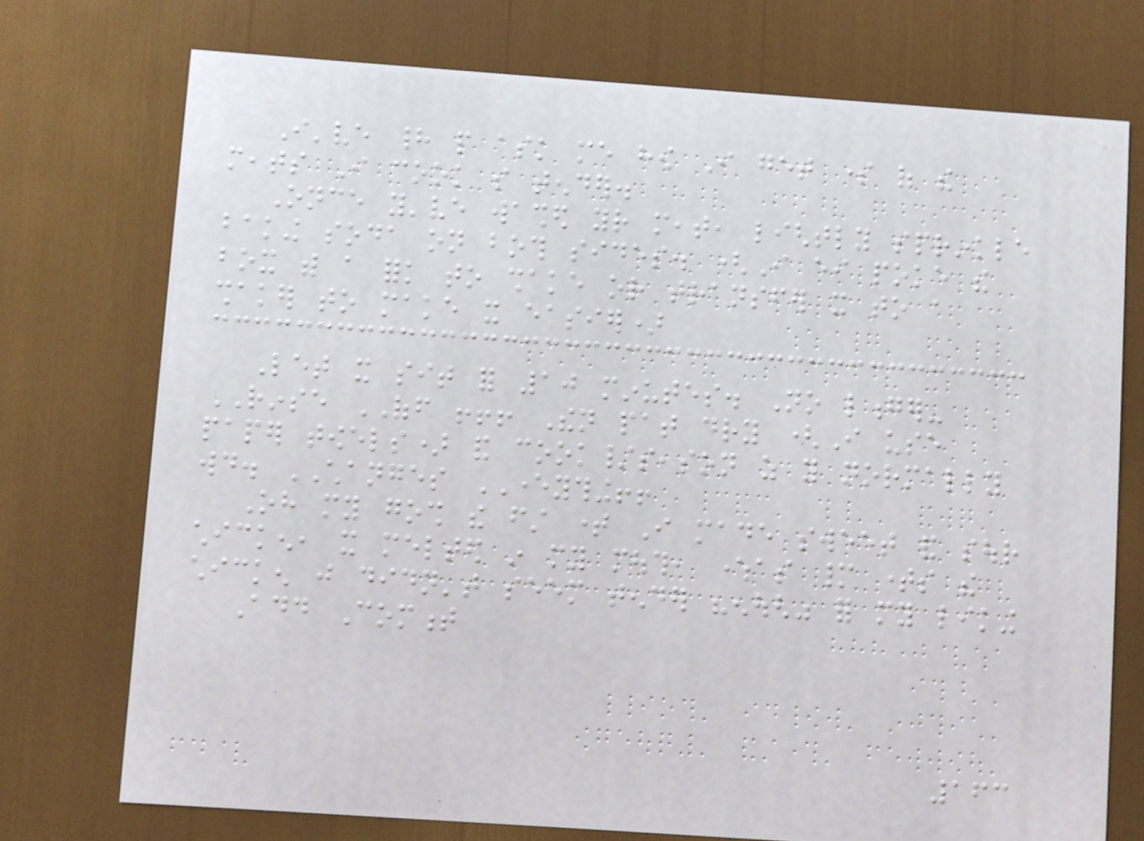I've had people ask me how I get some of the
meats I cook so tender.
Once you've washed your meat, lightly sprinkle
baking soda on both sides. (I either poke the
box with a fork to shake or transfer it to a
shaker to make it easier)
Let it sit for 10 minutes. No longer-
RINSE OFF !!! Then pat dry (I use
paper towels) and cook/season as you normally
would. CHANGES EVERYTHING!!
Oh my gosh the first time I made sweet and sour
chicken, it melted in my mouth, whereas many times the
chicken just didn't seem tender "enough" for my liking
Add Comment
163
